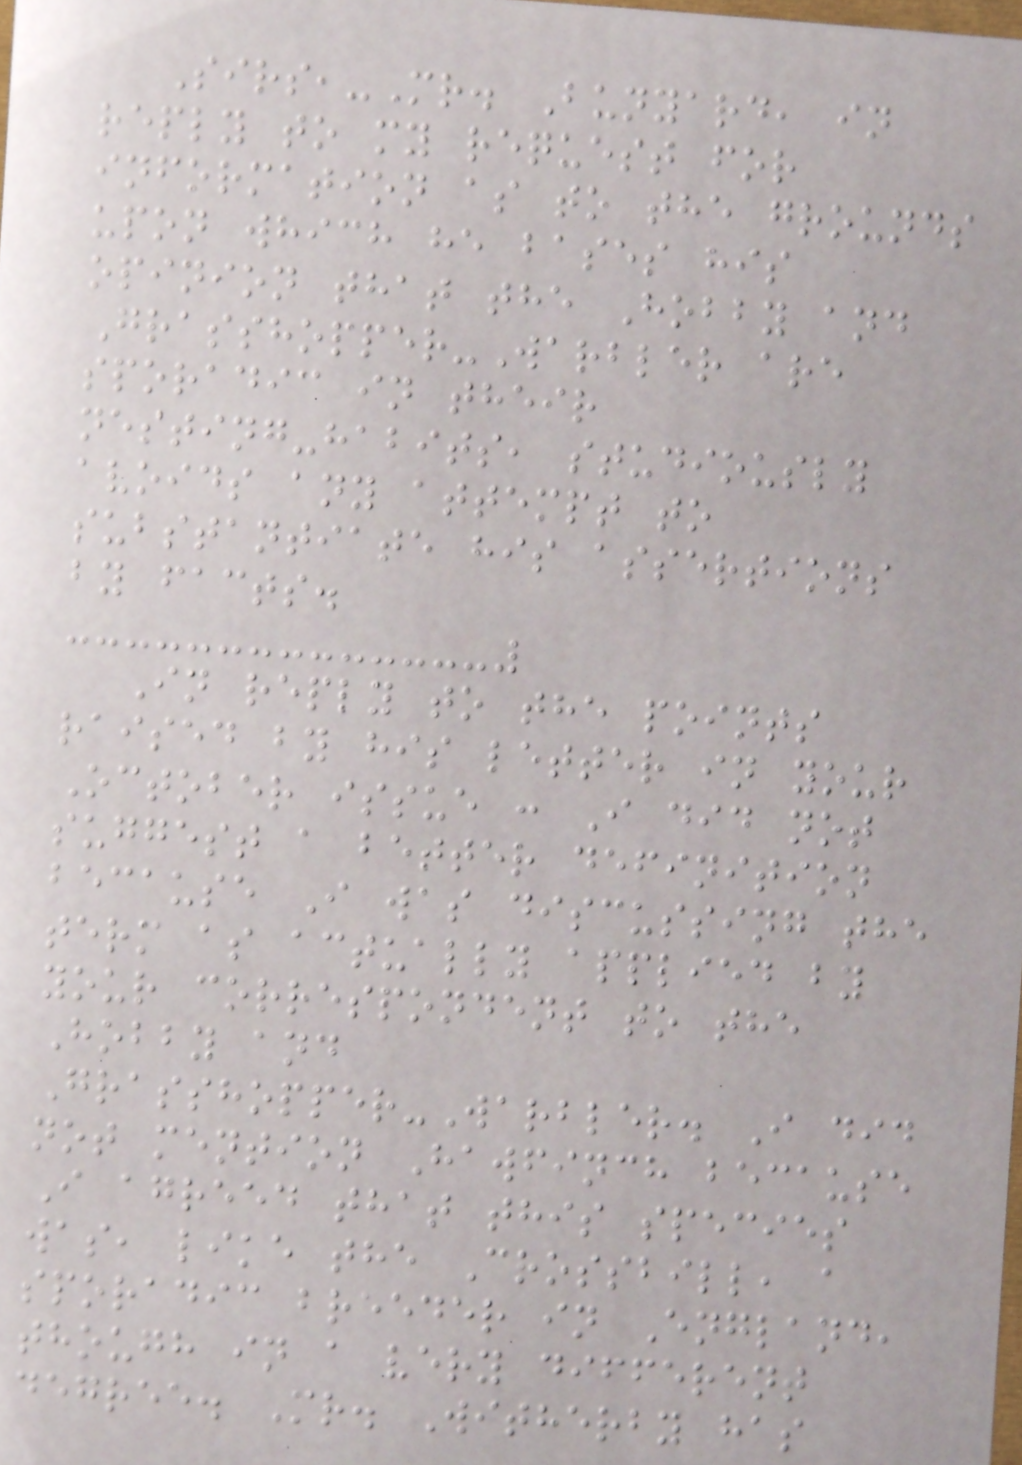Sirs,-Mr. Bunyard, in
reply to my request for
information as to the grounds
upon which he bases his
opinion that the Hobby and
Grasshopper-Warbler are
sporadic in their
nesting-habits, studiously
avoids any attempt to
substantiate his assertions
by facts.
In reply to the points
raised by his letter in your
October issue : I did not
suggest a better definition
because I was discussing the
term as actually applied by
your correspondent to the
Hobby and
Grasshopper-Warbler. I did
not mention Hawfinch because
I agreed that this species
was, like the Crossbill, a
sporadic breeder in England,
though in a very different
degree. Mr. Witherby has
